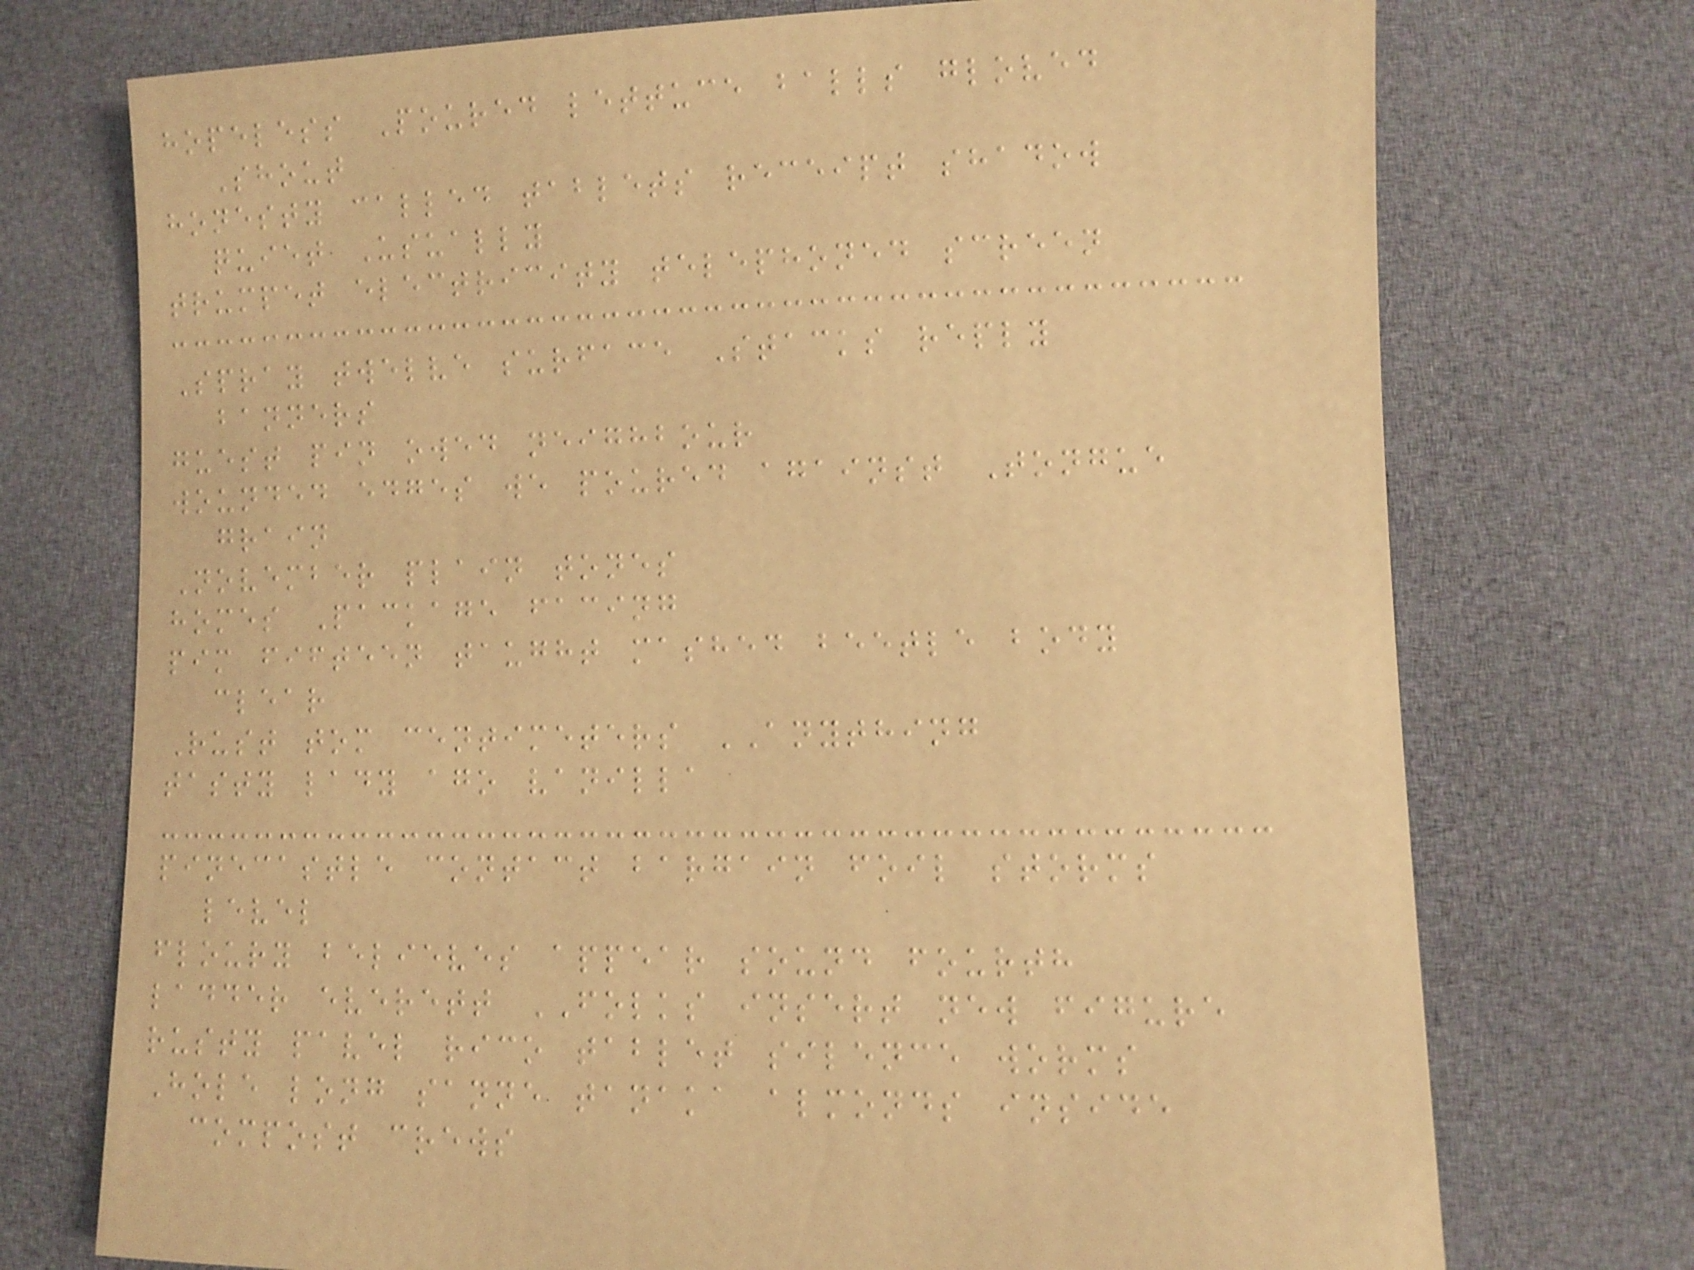hopeless Poured lettuce balls gloved
Shout
honesty called tablets receipt shadow
quiet Usually
trumpet electricity telephoned screen
Spray twelve surface Stacks reply
banners
guest pin owed neighbour
wounded edges we poured against Tongue
grain
November plain tones
homes Package facing
pim fifteen taught mashed beetle body
clear
Rust tom centimeters ANYTHING
tasty lady ago vanilla
pinecastle contact bargain foil storms
level
floury believes appear sound fourth
ladder everett FOLKS insert new figure
rusty pavel rico tablet silence worms
Hole long sanne tanaka almonds inside
compost crews
